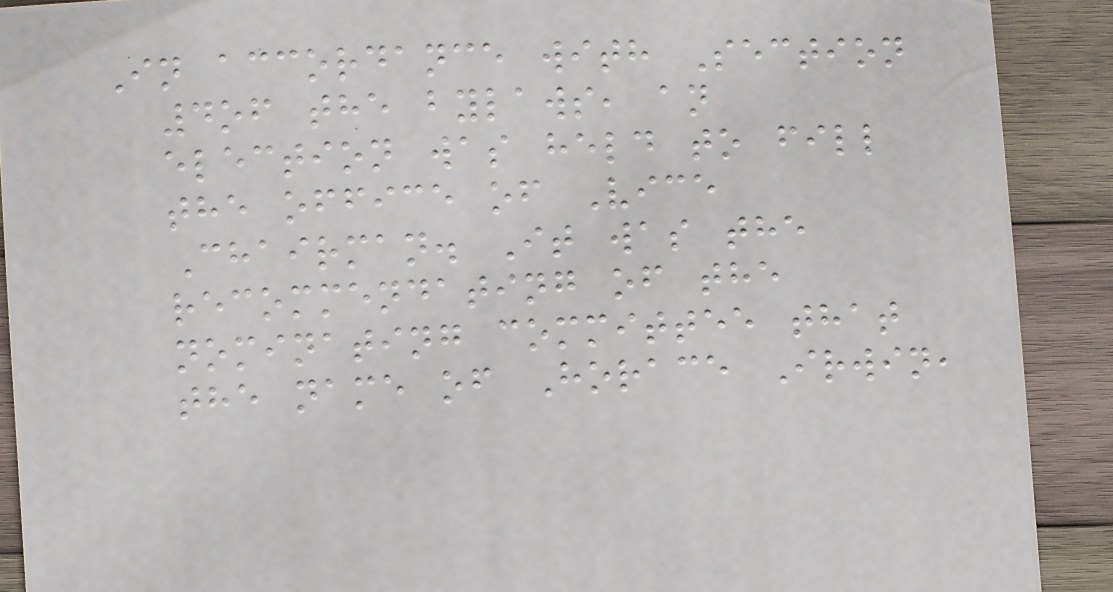In accordance with Section
4of the bylaws, an
election was held to fill
the office of Vice
Chairman. It was the
recommendating of the
nominating committee that
the name of Horace Irwin,
